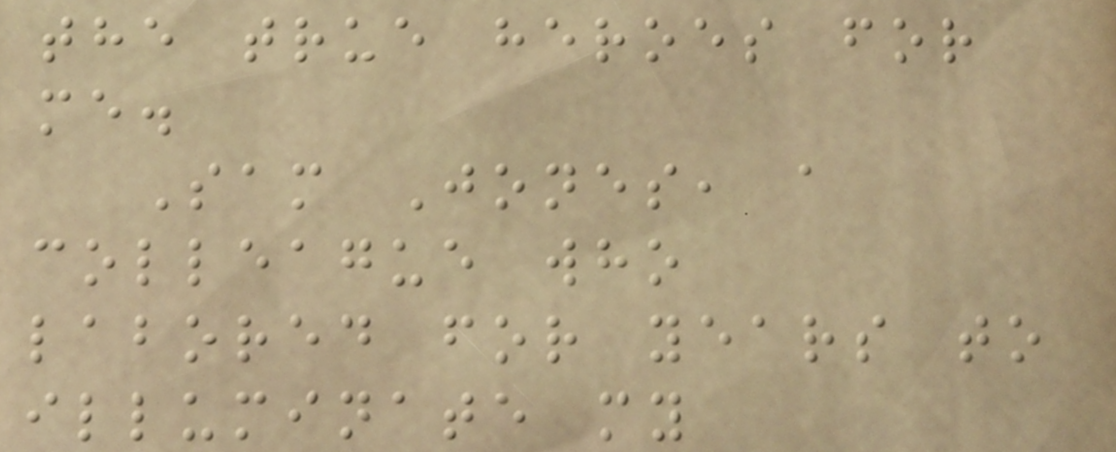the true heroes for
me.
Sam Jones, a
colleague who
labored for years to
illuminate my
